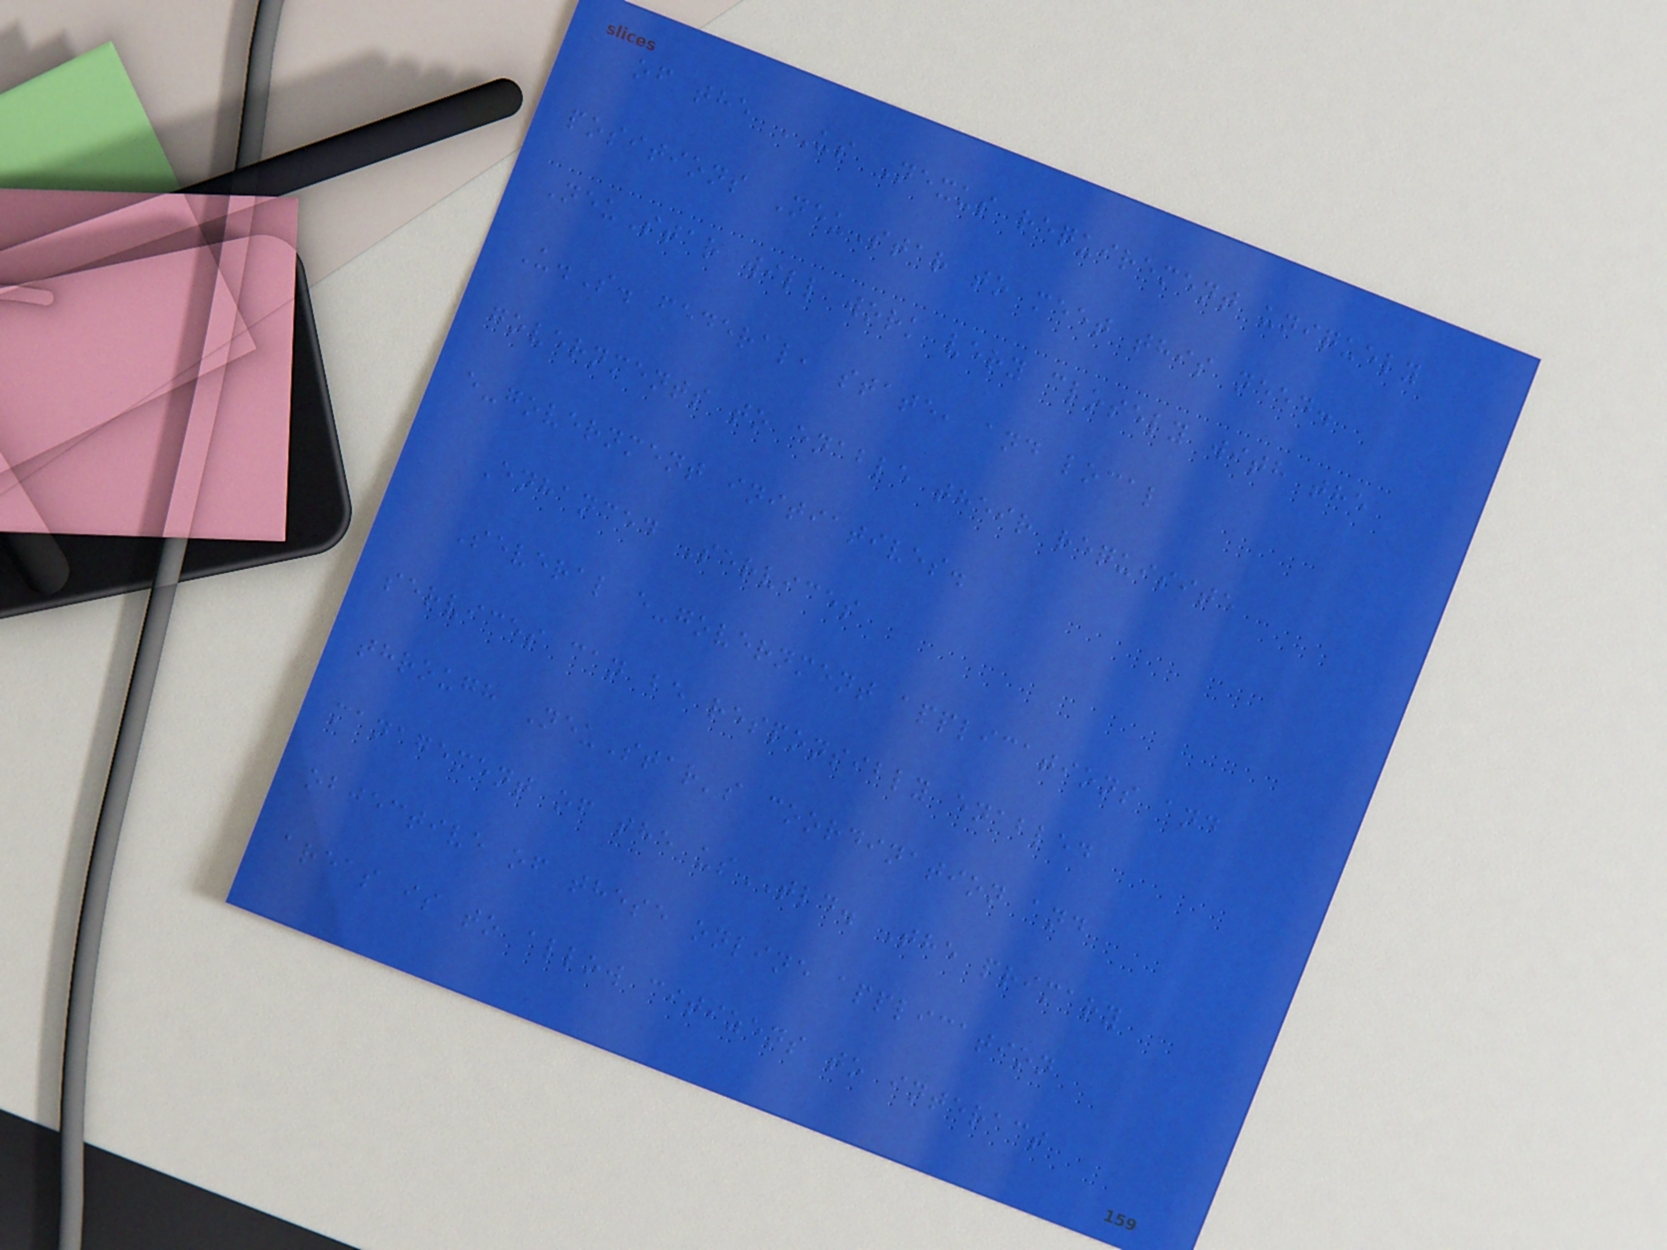of the US Nexus requirement uniquely
positions NeuStar to meet this need.
NeuStar will work very closely with the
U.S. federal, state, and local
governments to enable their requisite
e-government initiatives.
Enhanced Services
Several e-government applications and
services can be responsibly enabled
through NeuStar's coordination and
management of the usTLD. The primary
objective of these online application
areas is to allow citizens to interact
